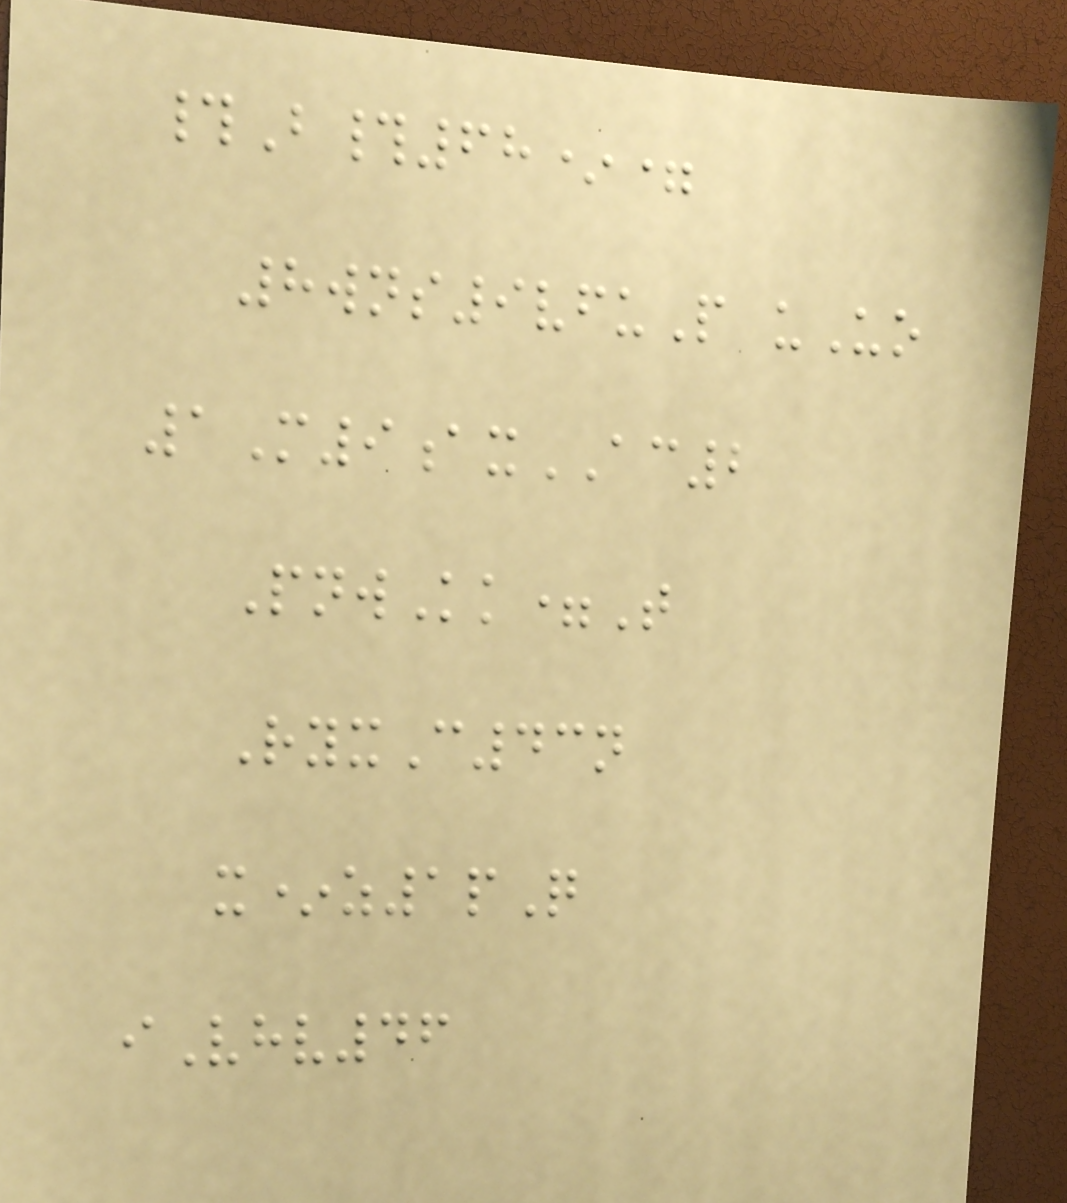#B#68*=
8wns9vfuP uUo
1M9axAC2
PnwKk=T
RyxC43n
x*z1pQ
iVhv46
